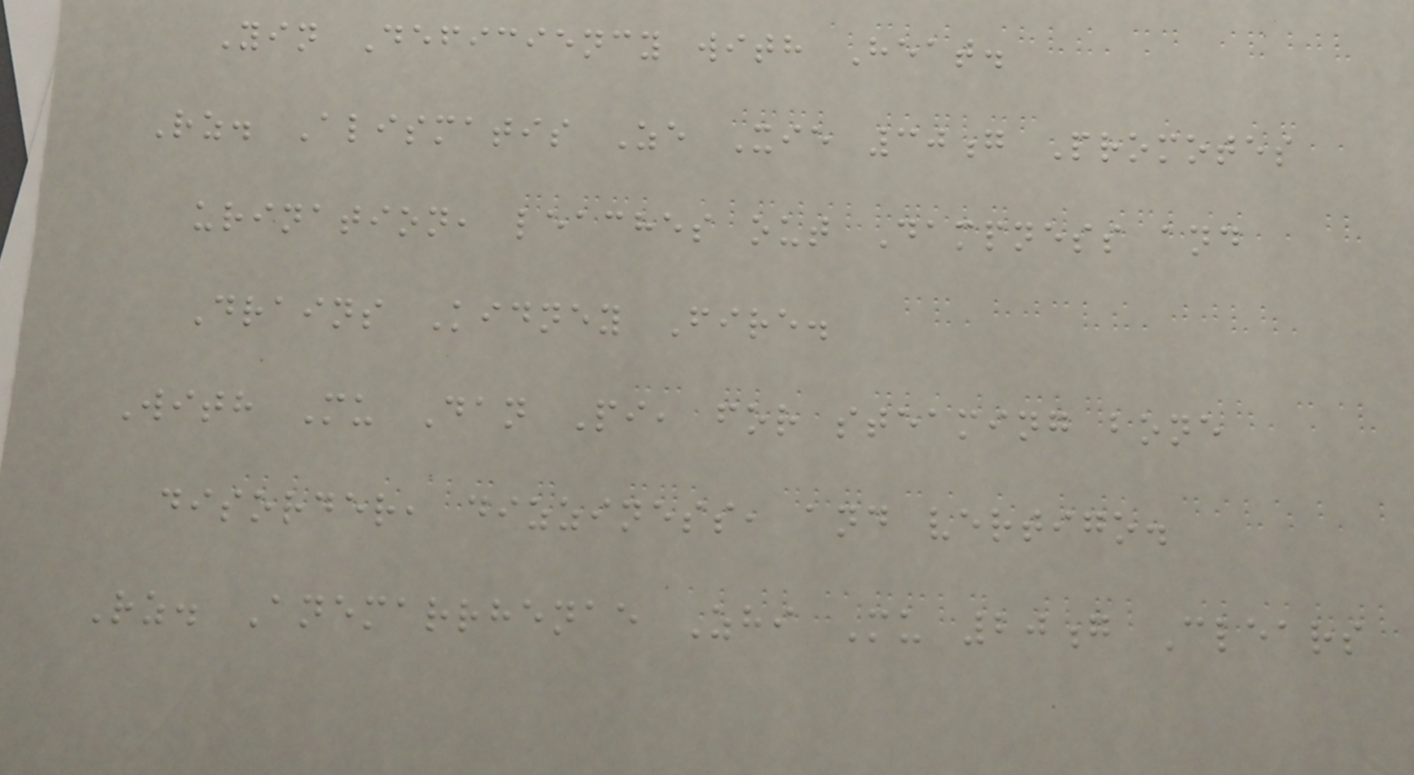Yin Deficiency with Heat.
Rz. Alismatis Ze Xie 30g Promotes
urination, leaches out Dampness and
Drains Kidney Fire.
With Mu Dan Pi, for steaming bone
disorder, dizziness, and vertigo.
Rz. Anemarrhenae Zhi Mu 20g Clears
